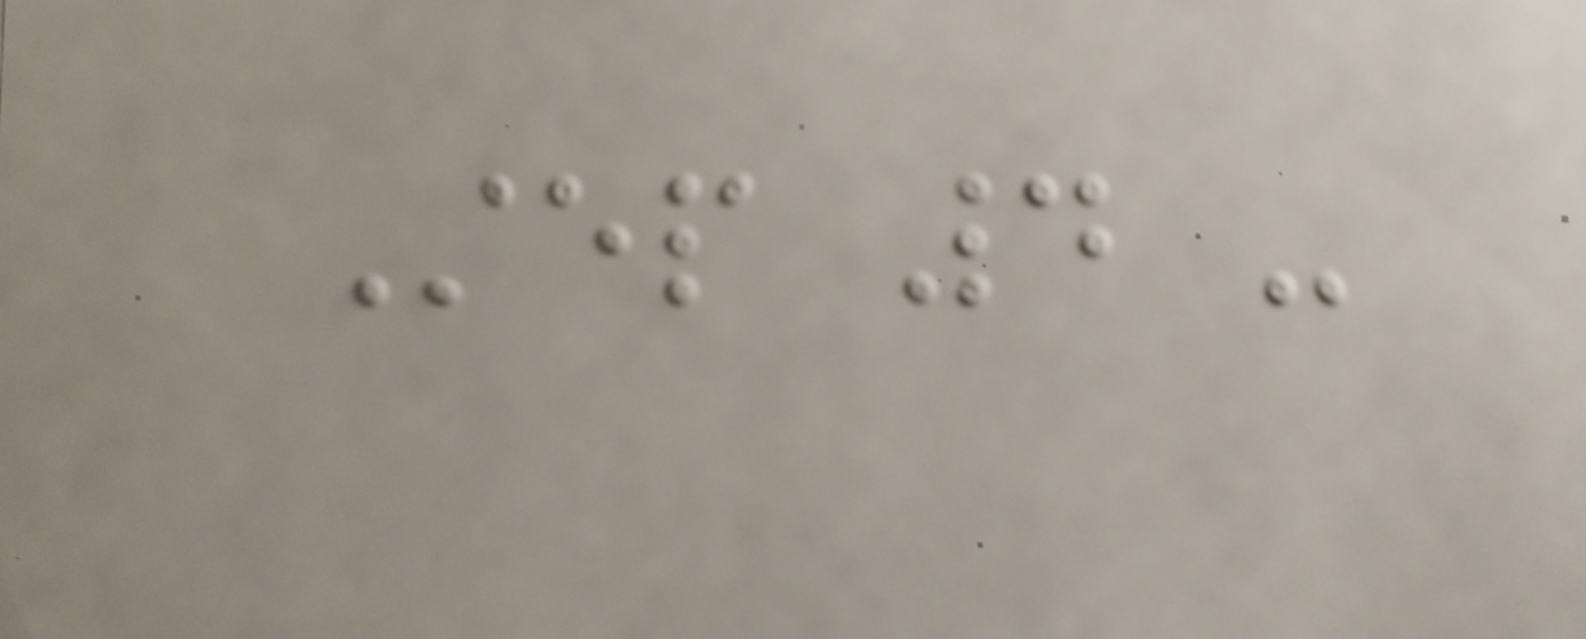Step 4 -
